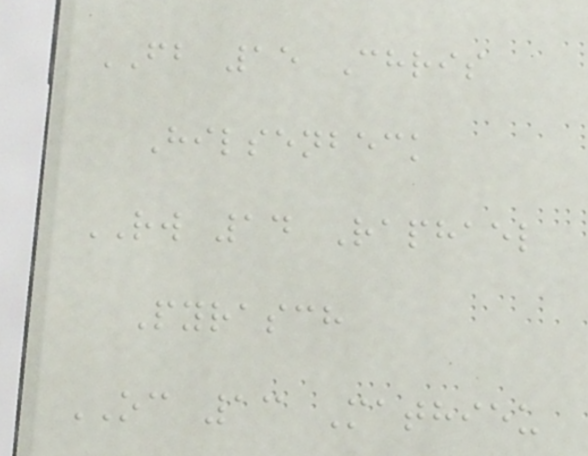FB 15 Chris
Hilsenbeck
RW 14 Raphael
Pyrasch
OC 13 Mathieu
